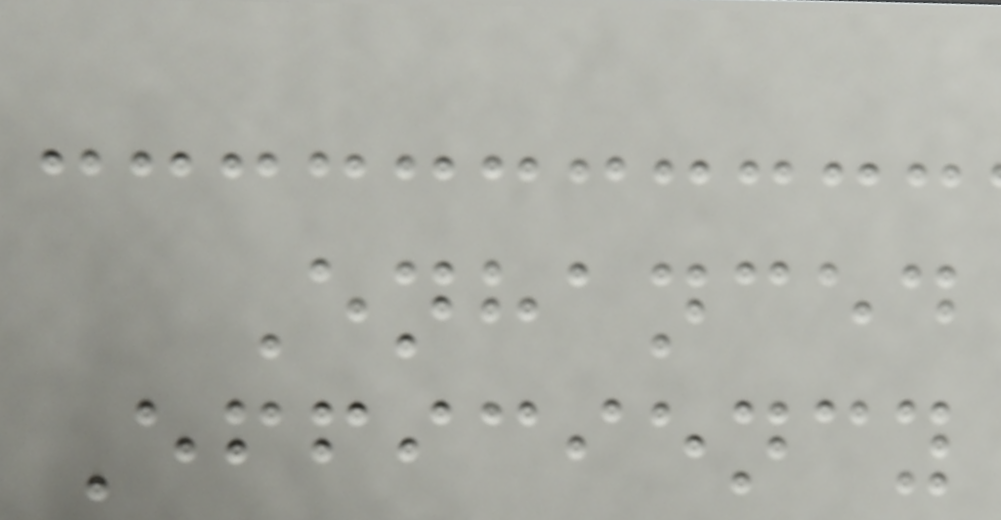Enhanced
Efficiency
